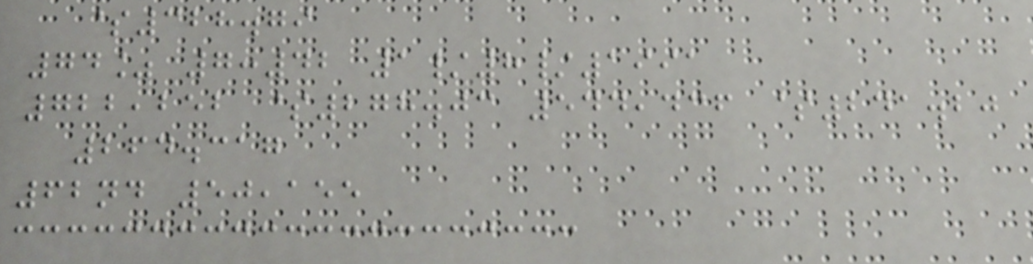$328.79
74% 7:42 1/8/1991
722,252 $278.03 544,436 $241.20
264.317
62nd 50,155
